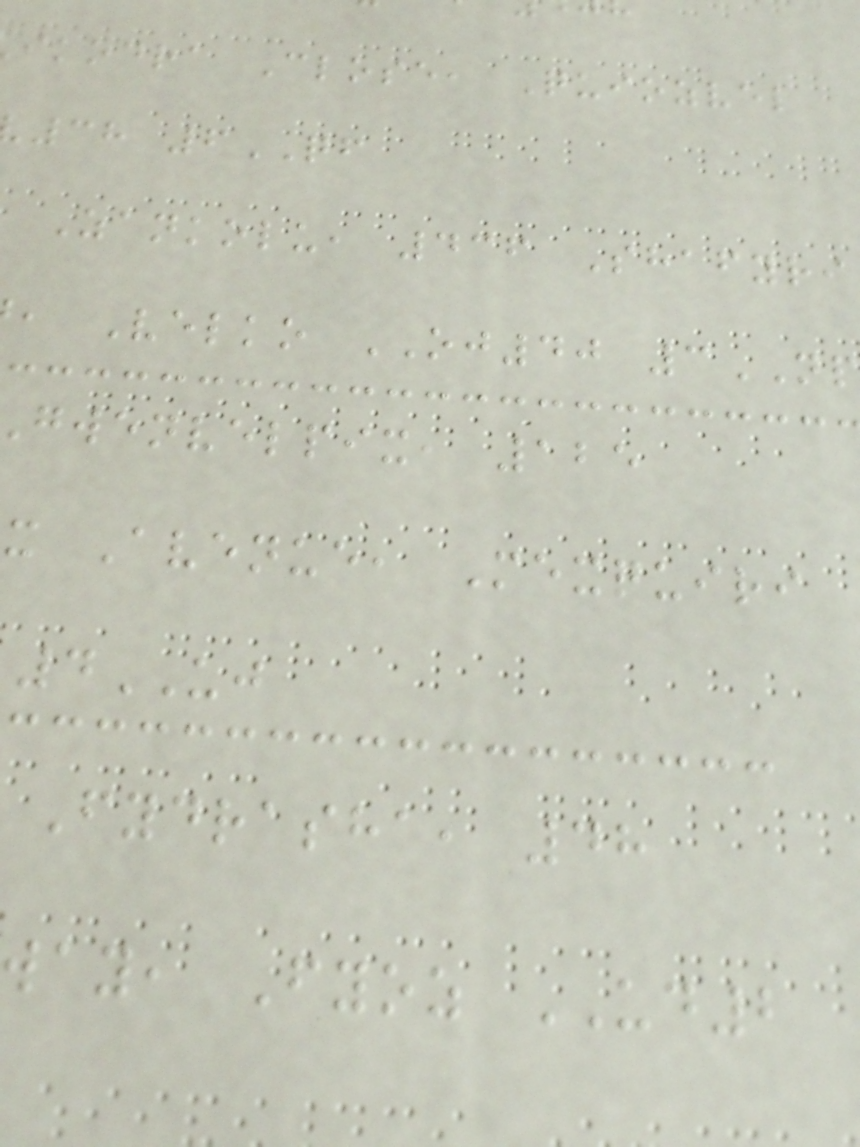ikodra Close, Quiozvel
38 6QF
Zankolu, 436 Shafyri
, Velko OJ40 3NP
gwenvelpix, 125
x Avenue, Mexquiri
4UJ
Fydrasha, 48
ay, Fyoz UD2
